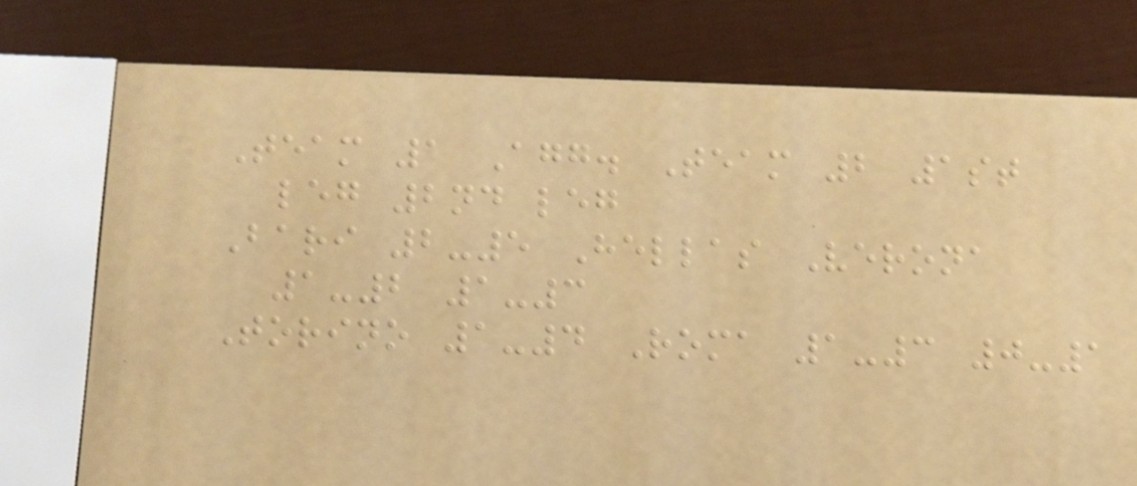Team 1 Agg. Team 2 1st
leg 2nd leg
Bari 2-5 Hellas Verona
1-2 1-3
Torino 1-4 Roma 1-3 0-1
